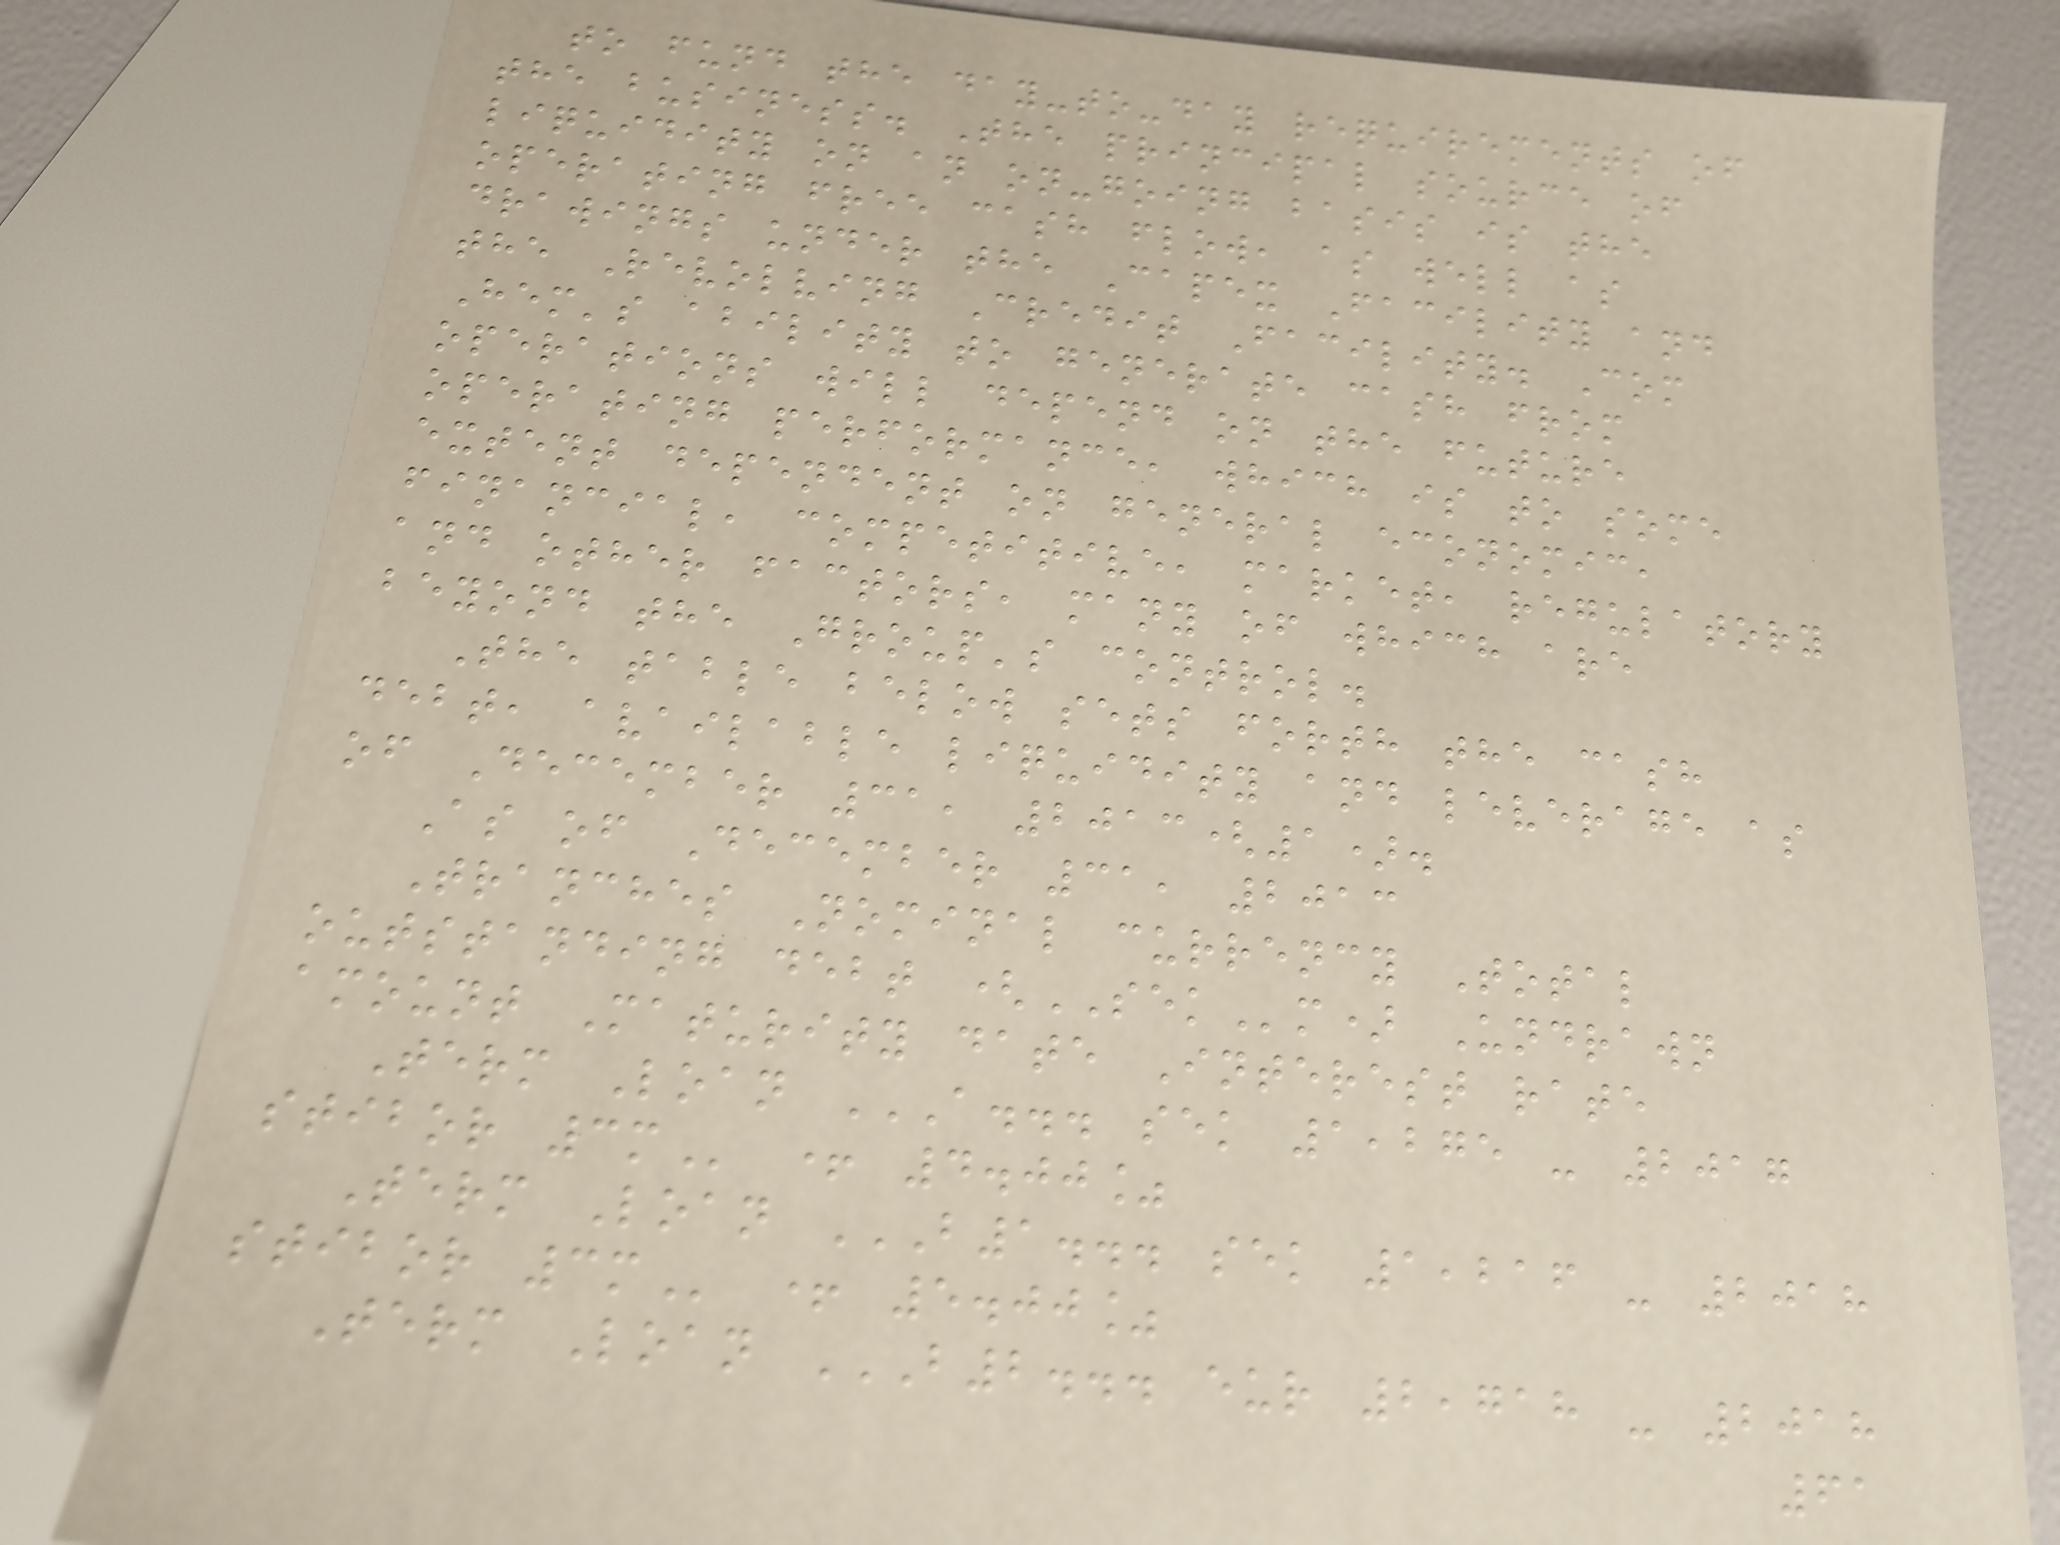to fund the day-to-day requirements of
the business. The principal source of
liquidity on an on-going basis is the
operating free cash flow, as well as
drawings under the Capex Facility and
the Revolving Credit Facility. Com
Hem's ability to generate cash from
operations will depend on the future
operating performance, which is to some
extent dependent on general economic,
financial, competitive, market, regulatory
and other factors, many of which are
beyond the Group's control.
The table below sets forth the cash
debt, available liquidity and leverage as
of December 31, 2013(1).
As of December 31, 2013
Tranches Nominal currency Total
outstanding debt (SEKm) Undrawn
amount Maturity date Interest rate
Term Loan A... SEK 1,275 - 2017
STIBOR 3M + 4.00%
Term Loan B1... SEK 1,216 - 2018
STIBOR 3M + 5.00%
Term Loan B2... EUR 2,718 - 2018
61
